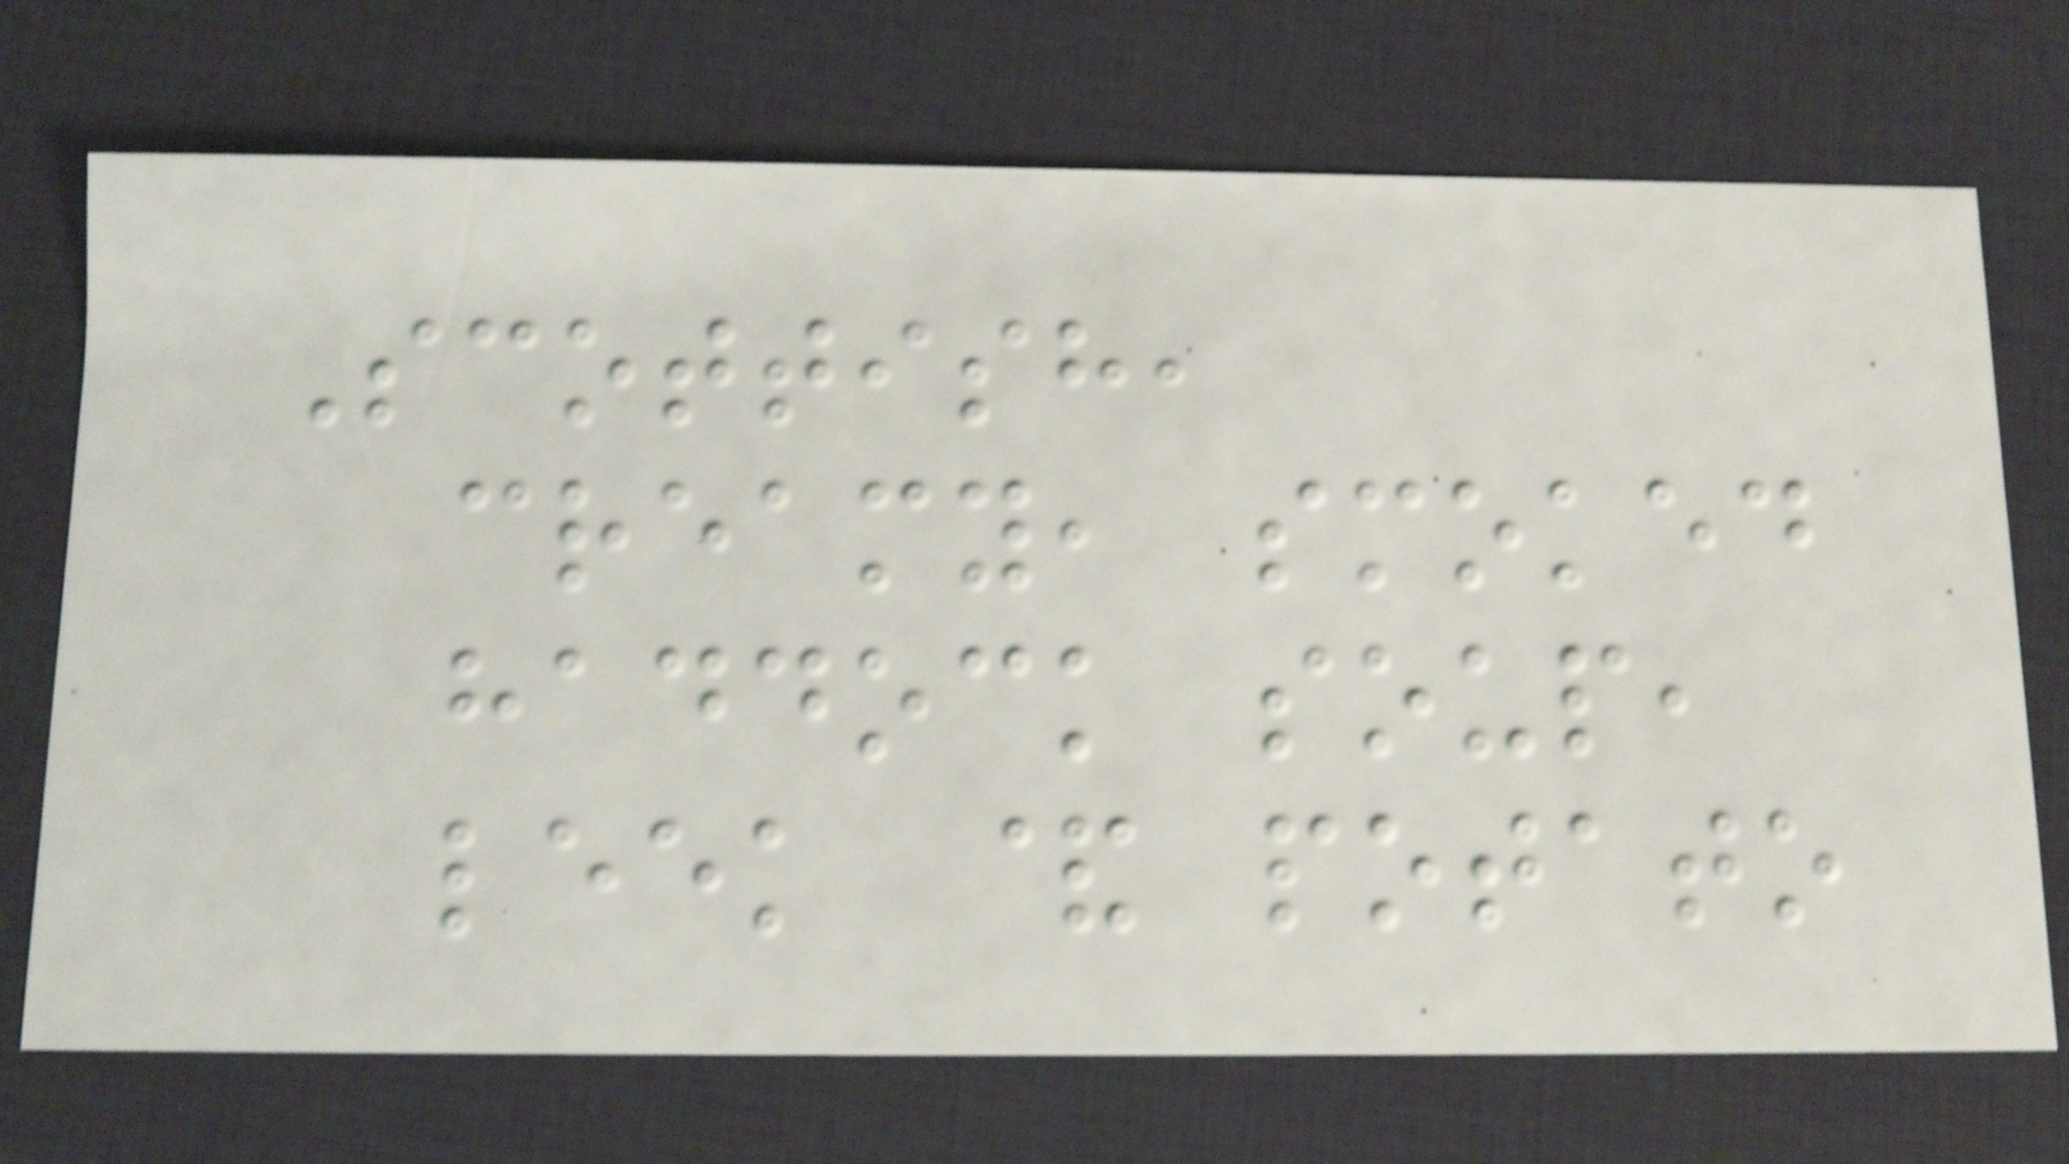Scottish,
creamy, smoked
haddock soup,
leek & potato
